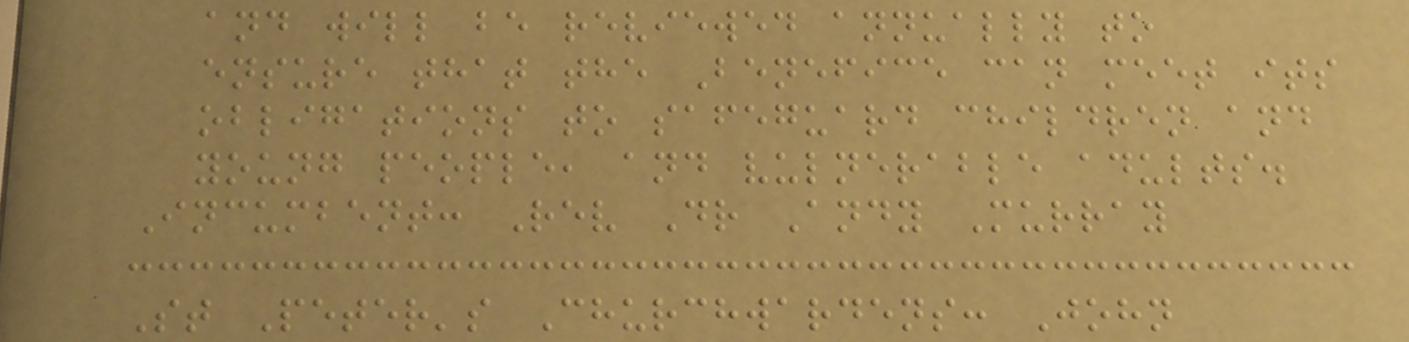and will be reviewed annually to
ensure that the Benefice can meet its
obligations to safeguard children and
young people, and vulnerable adults.
Incumbent: Rev Dr Andy Murray
St Peter's Churchwardens: John
